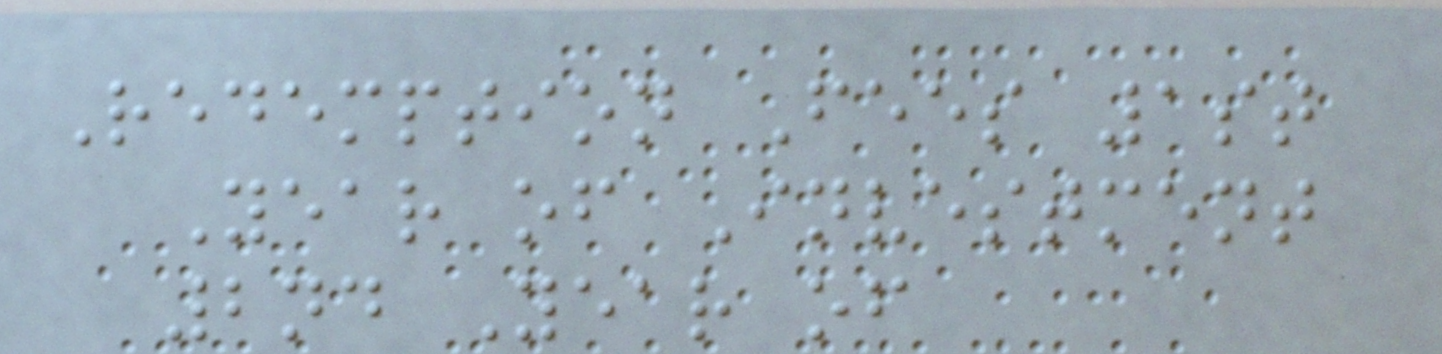Redemption Fees 1st
Year of Investment
2nd Year of
